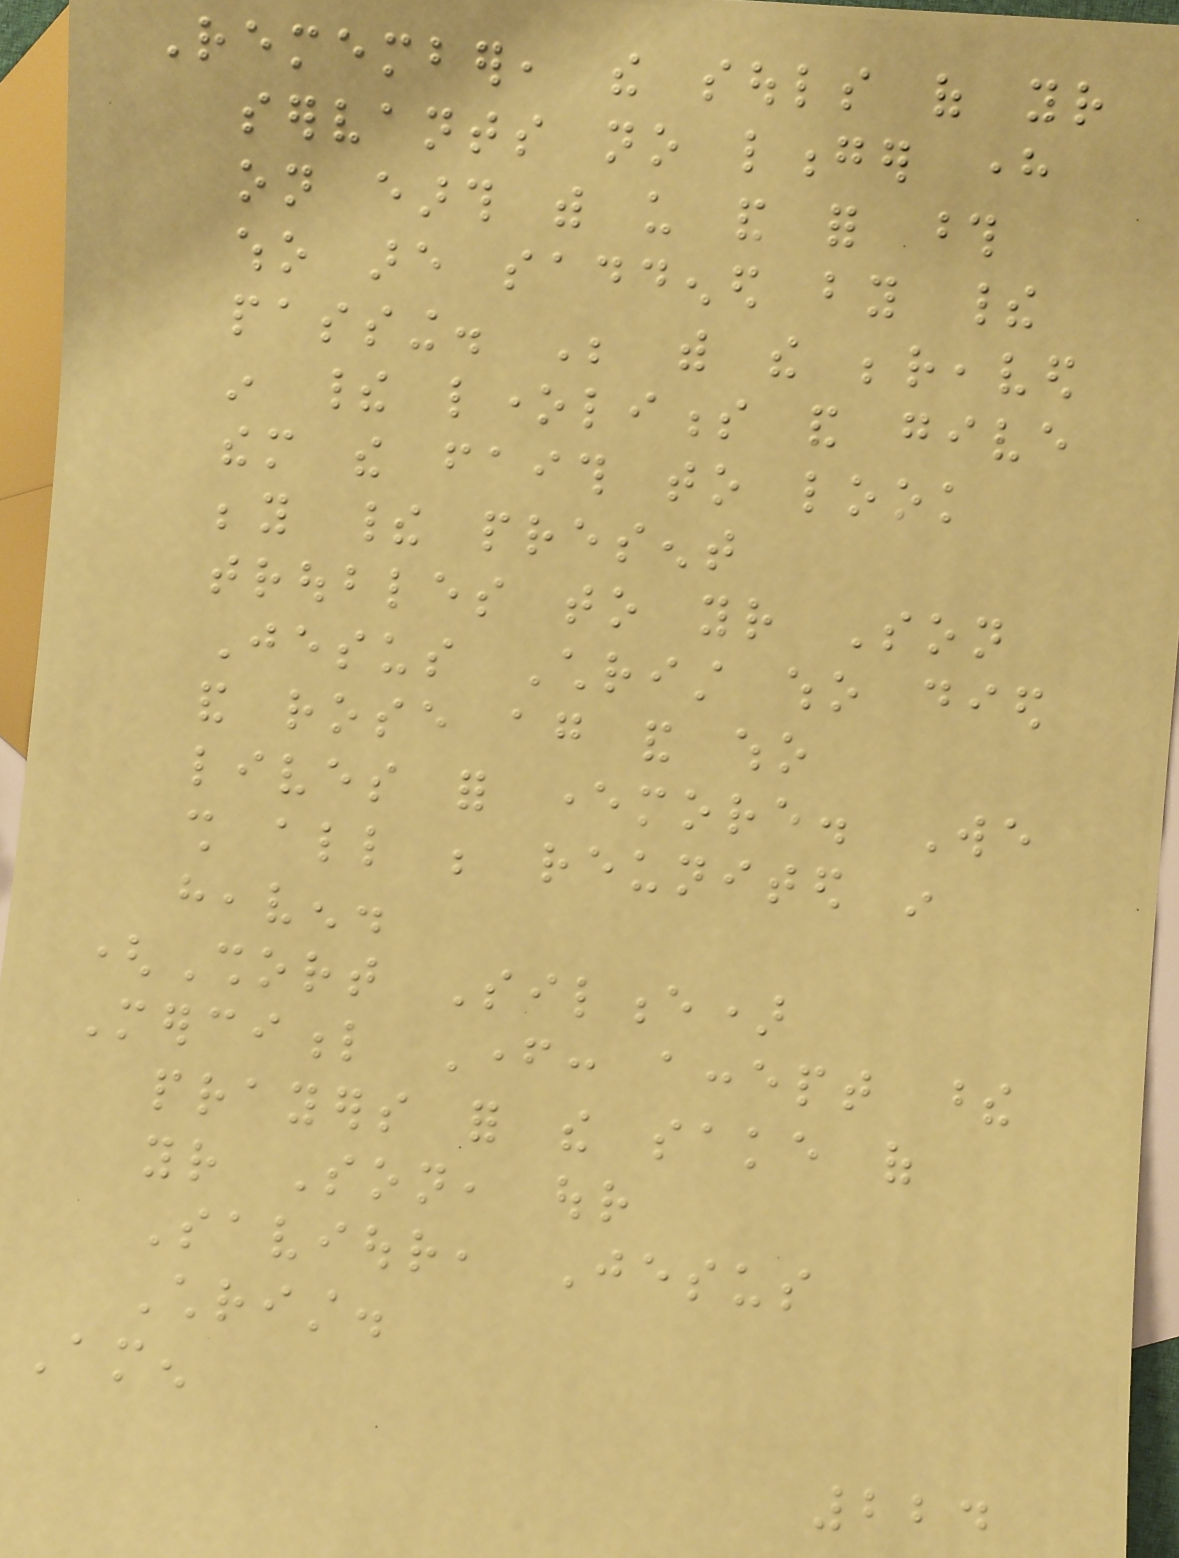Remember, the souls of your
servants no longer here
on earth with us and for those
who are saddened by their
passing. Be with the bereaved
in their loneliness and give
them the faith to look
beyond their present
troubles to your Son
Jesus Christ who died
and rose again and who
lives for evermore. We
shall all be reunited in
heaven.
(Short Silence)
Merciful Father: accept these
prayers for the sake of
your Son, our
Saviour, Jesus
Christ.
Amen
224
